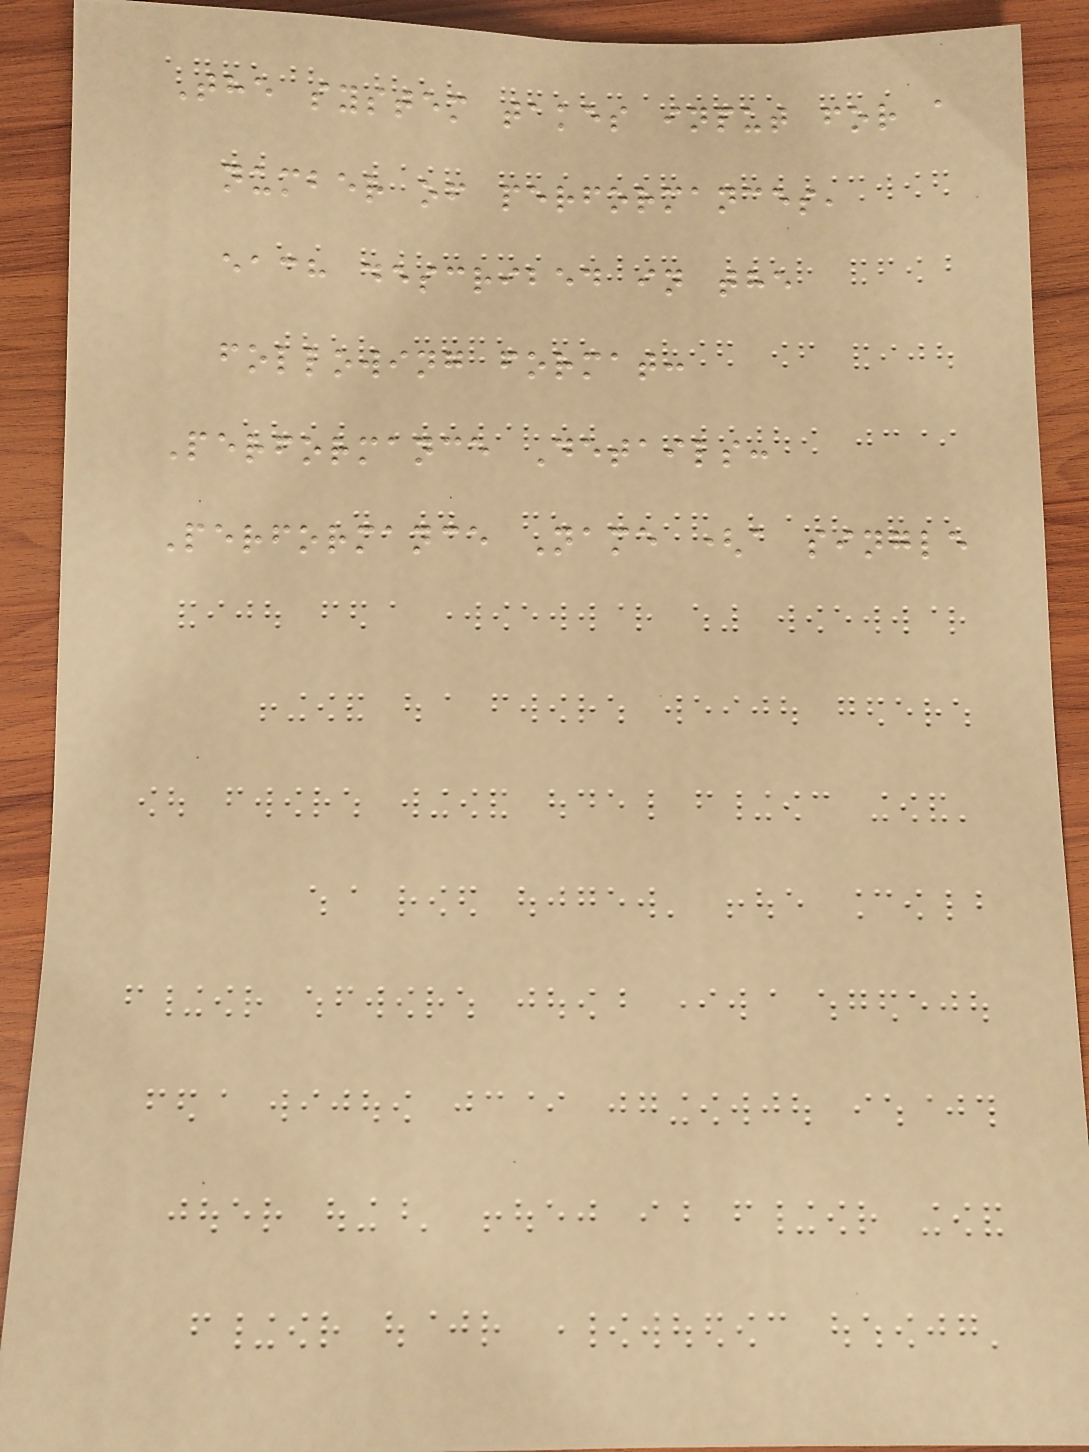The system takes input for a
number of performances,
each described in the
following format:
Performance Details:
Performance Name (a single
